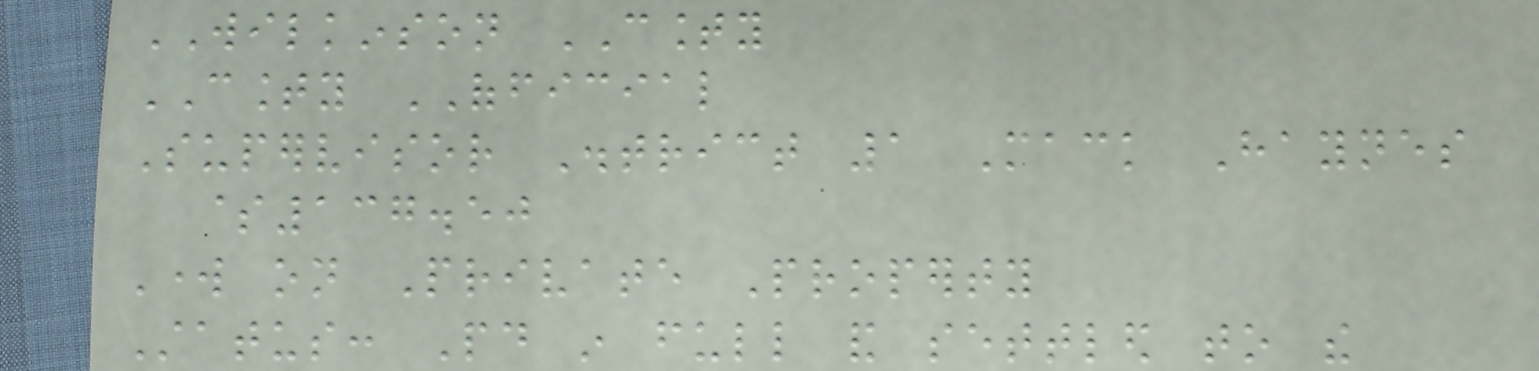WILKINSON COUNTY
COUNTY OFFICIAL
Supervisor District 1 Mack Haynes
$137.50
Work on Private Property
Status: Paid in full and settled to the
